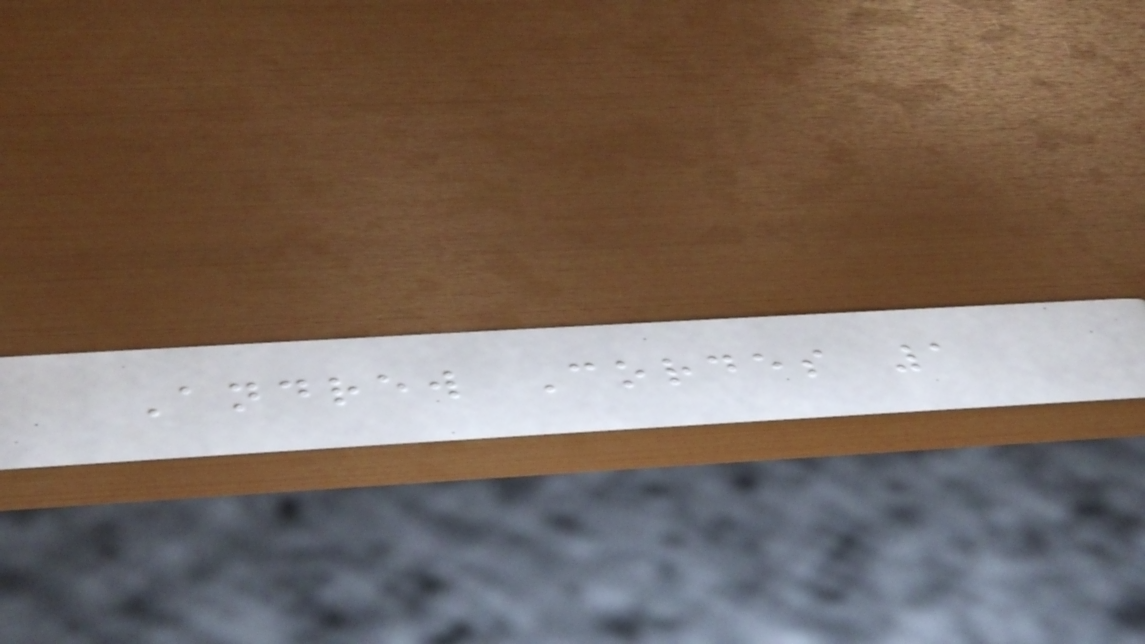Andrew Cordes 1
